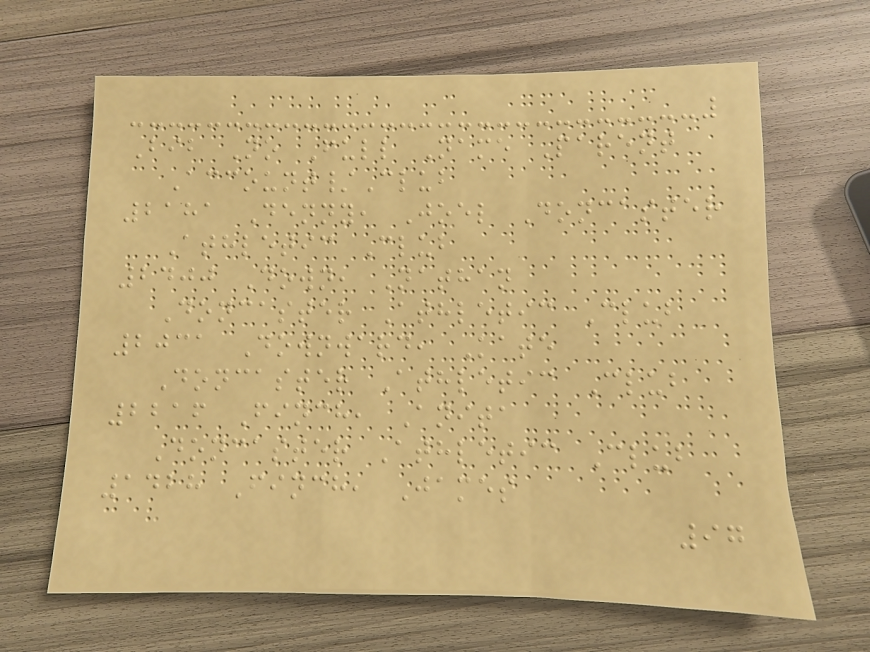Bib No Full Name Parent
Account/Club
2181 Denny, Joel Doncaster
Athletic Club
2400 Down, Nathan
Doncaster Athletic Club
2031 Downward, Kate
Doncaster Athletic Club
2216 Finch, Anita
Doncaster Athletic Club
1428 Finch, James
97
